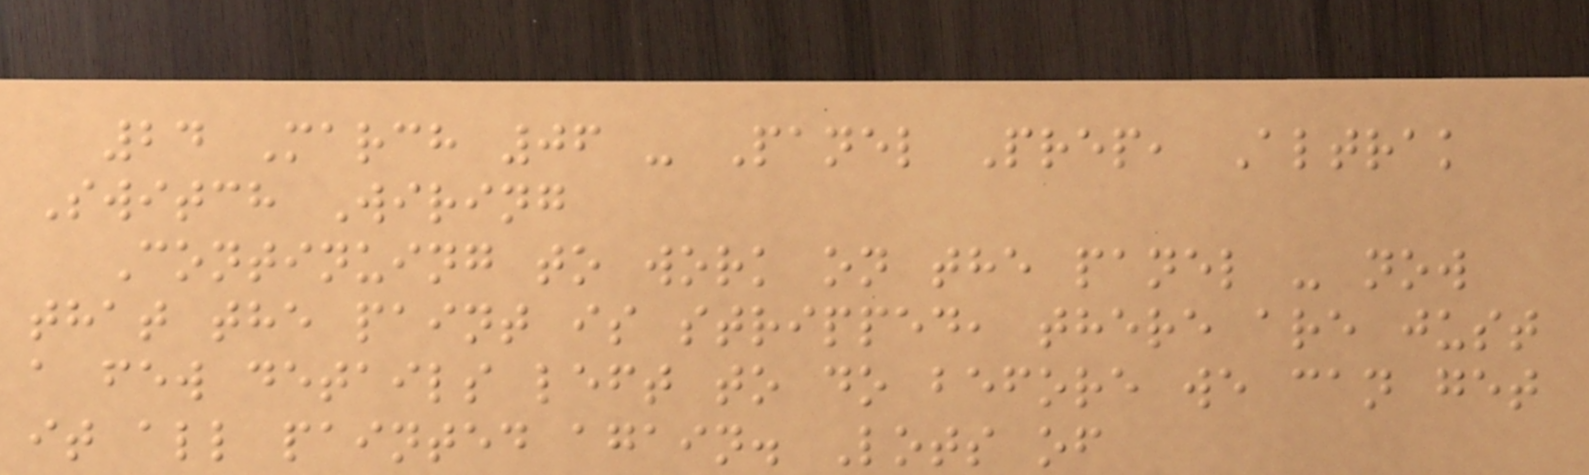24 March 06 - Panel Prep, Altrak
Switch Wiring
Continuing to work on the panel - now
that the paint is stripped, there are just
a few details left to do before we can get
it all painted again. Lots of
